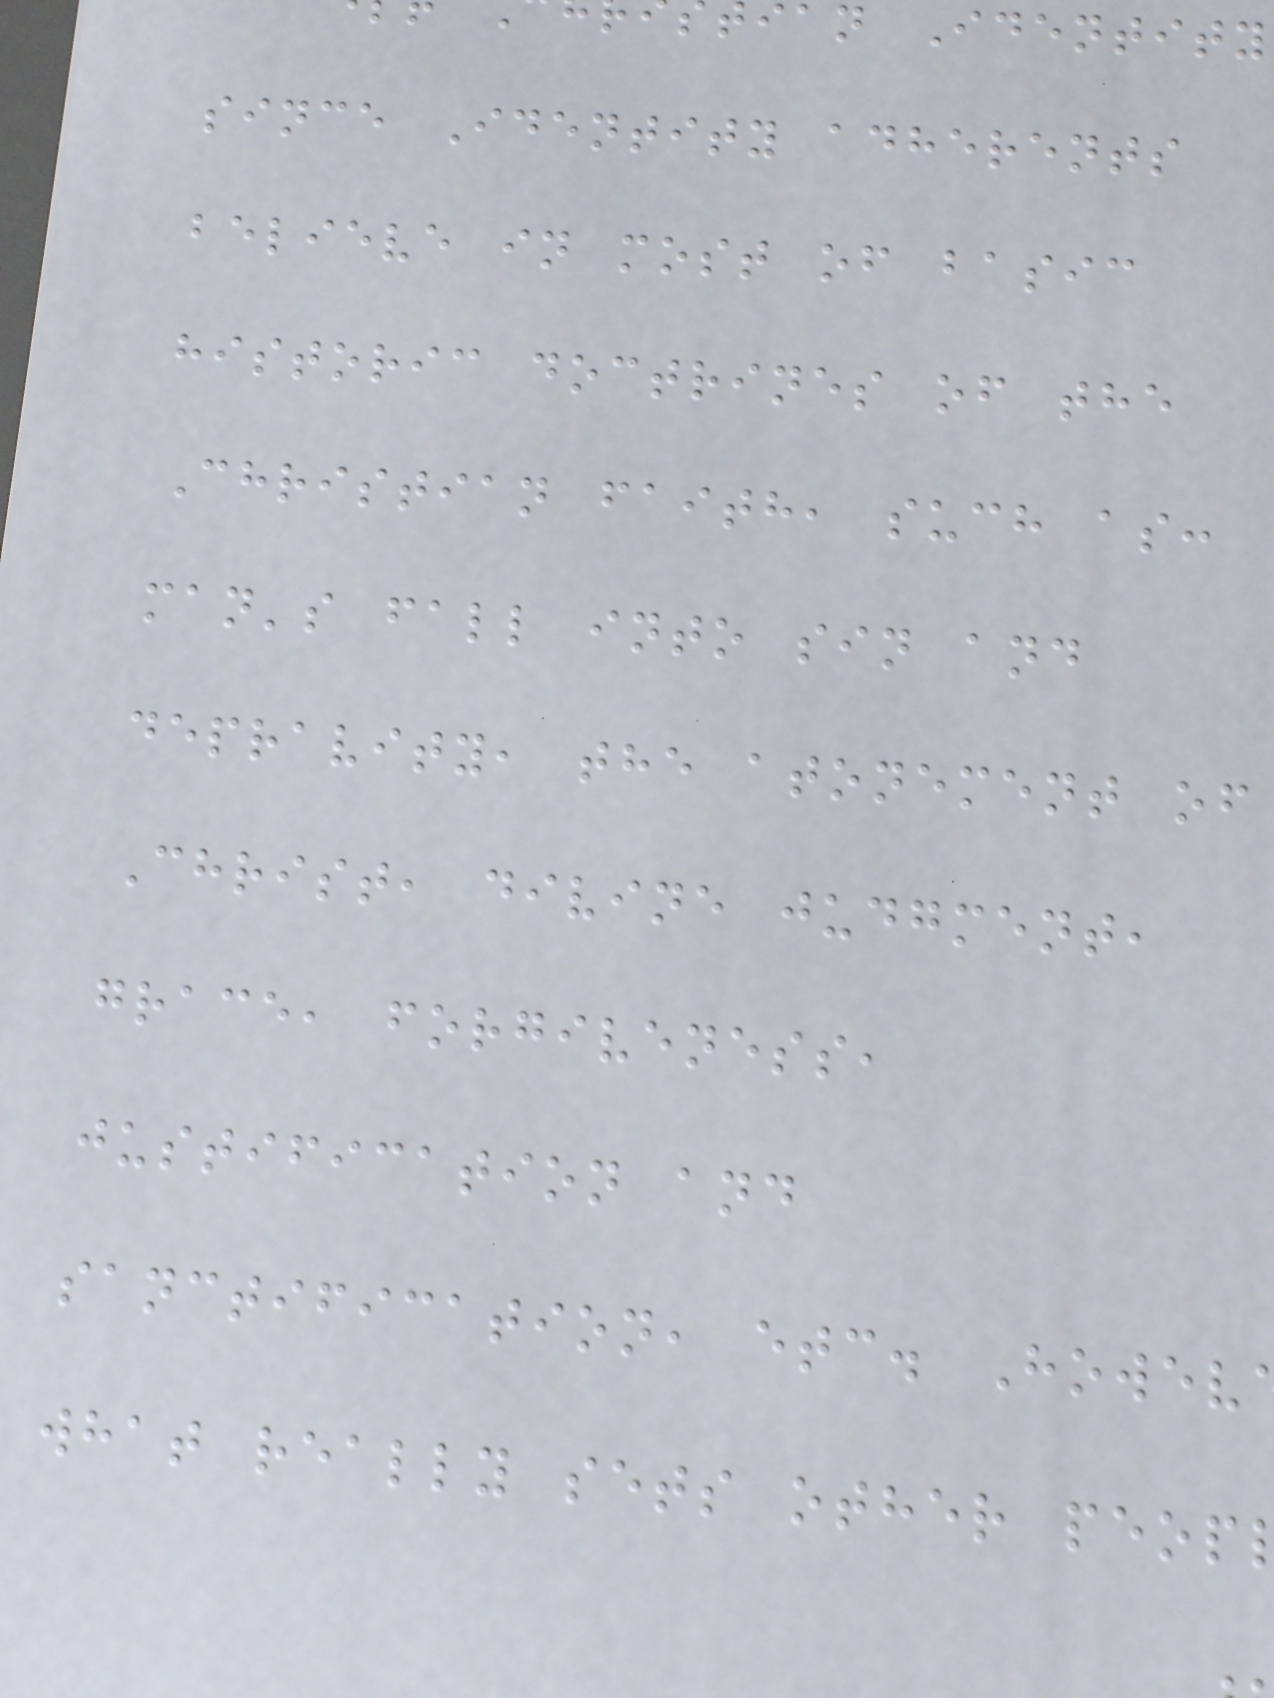ian Identity
since Identity adherents
believe in most of basic
historic doctrines of the
Christian faith, such as:
man's fall into sin and
depravity, the atonement of
Christ, divine judgment,
grace, forgiveness,
justification and
sanctification, etc. Howev
what really sets other peop
